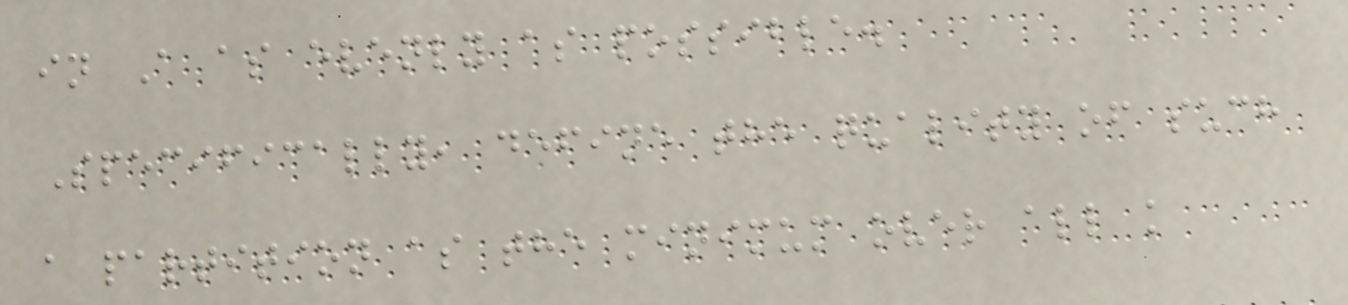in A as evenly as possible.
Specifically, define the quality of such
a partition as the minimum over all k
